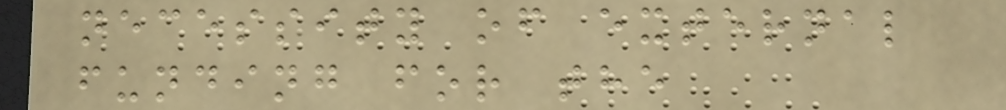necessity of external
funding for the
